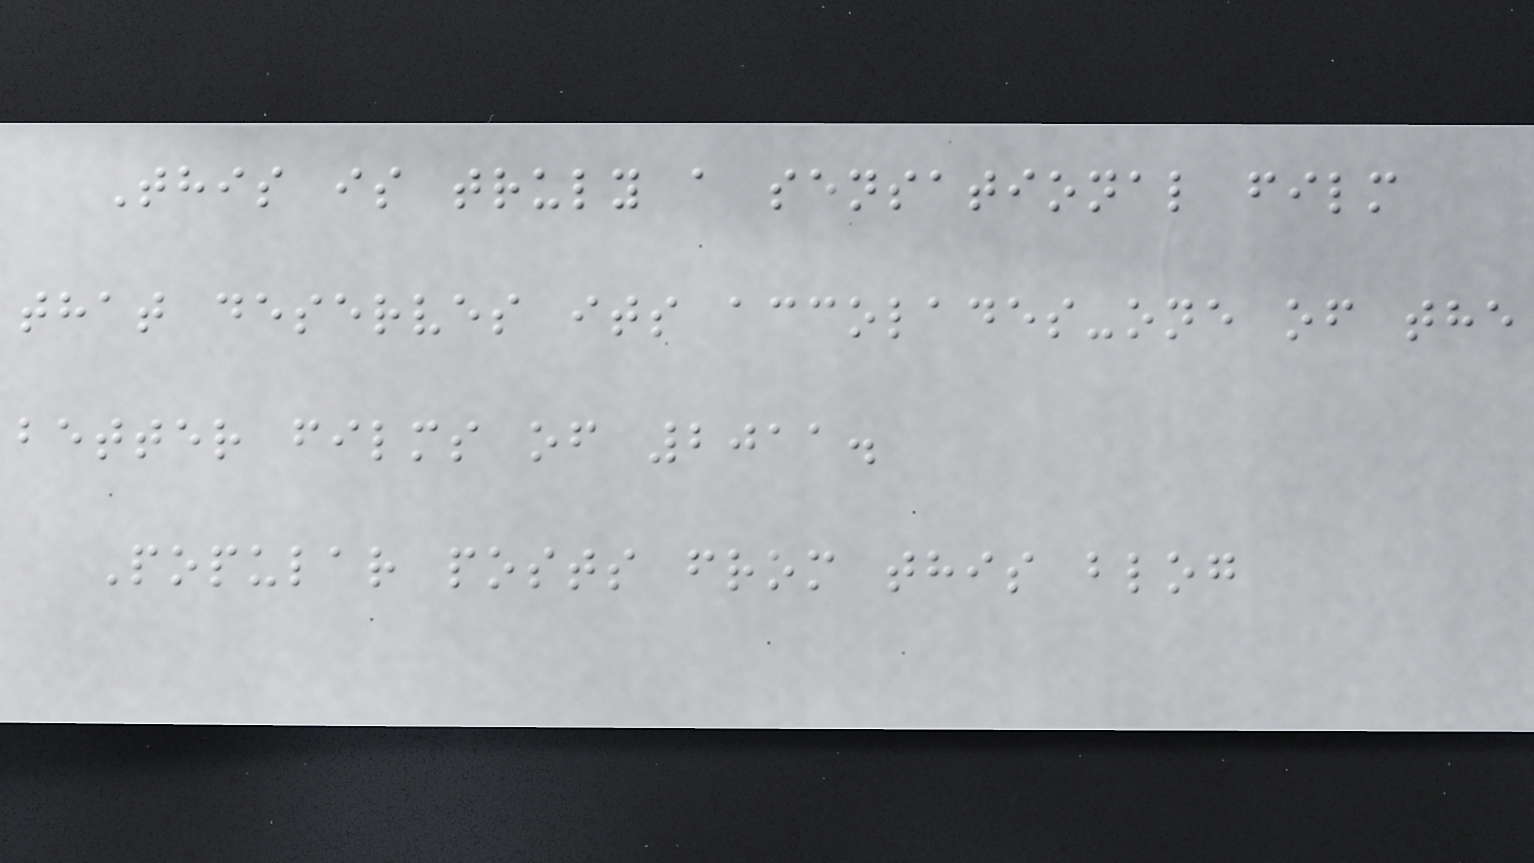This is truly a sensational film
that deserves its accolades-one of the
better films of 2011.
Popular posts from this blog
